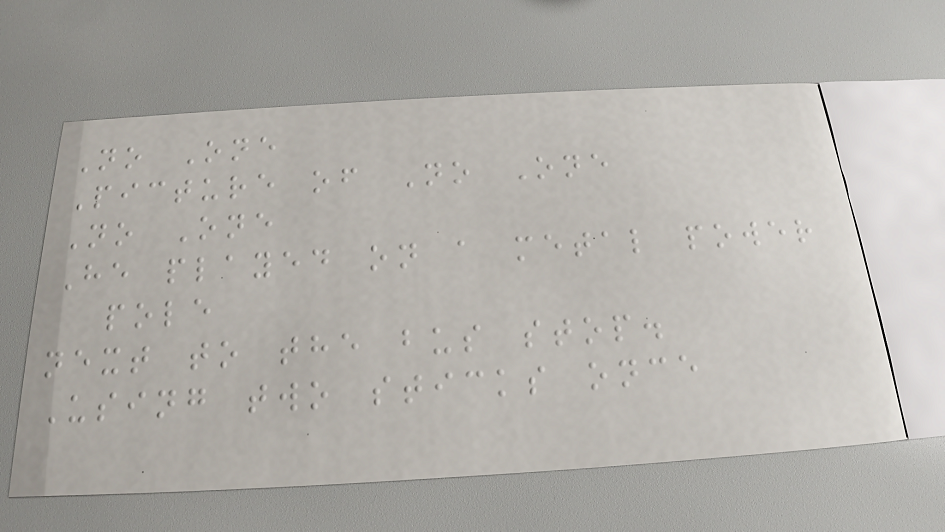No One
Picture of No One
No One
He played on a metal power
pole
next to the bus stop.
Using two sticks once
